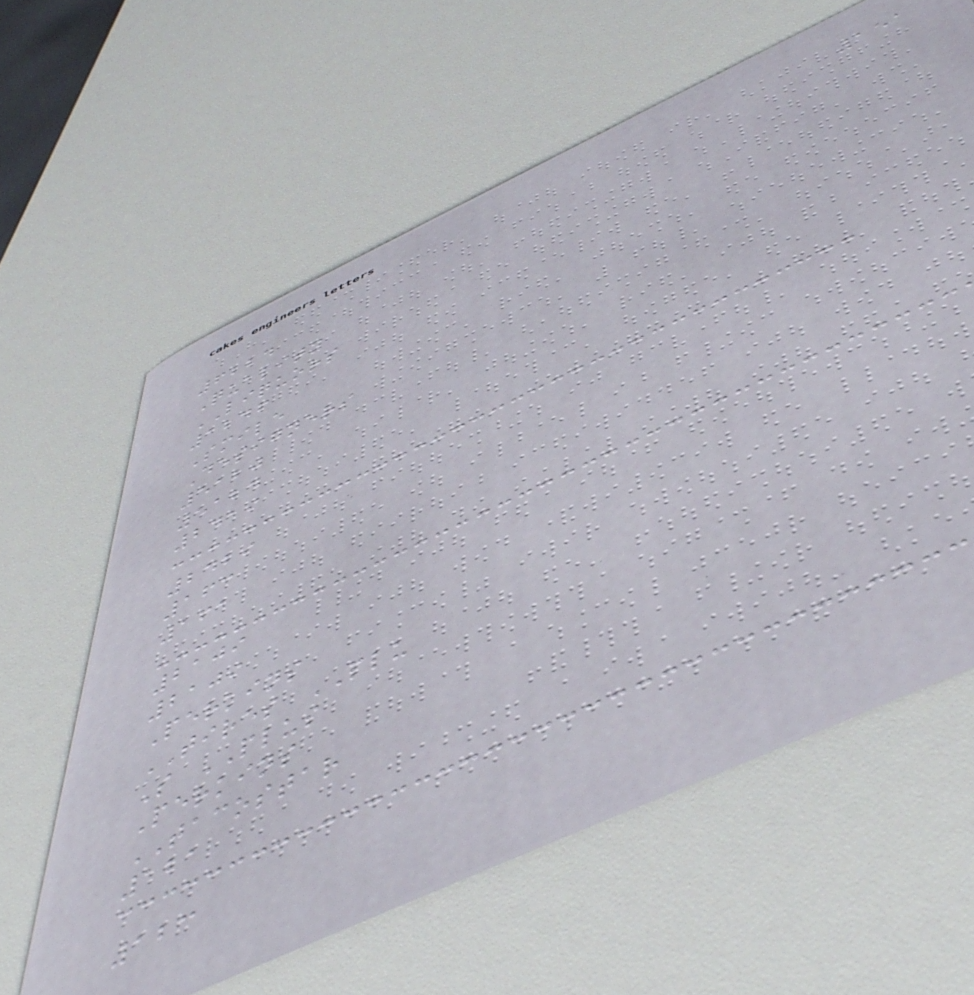151
6224
Quality
LIQUORS
1246
Smile
Designers
5120
5124
2419
2429
163
161
2109
2109
Perkins
TIRES PLU
S PLUS
Perkins
TACOSTAR
121
123
